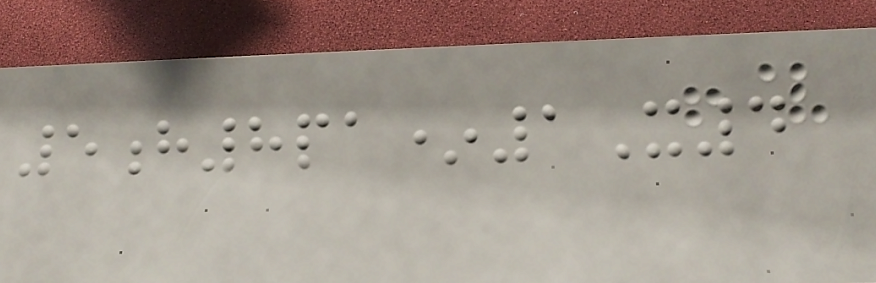5h8pa*1X4
